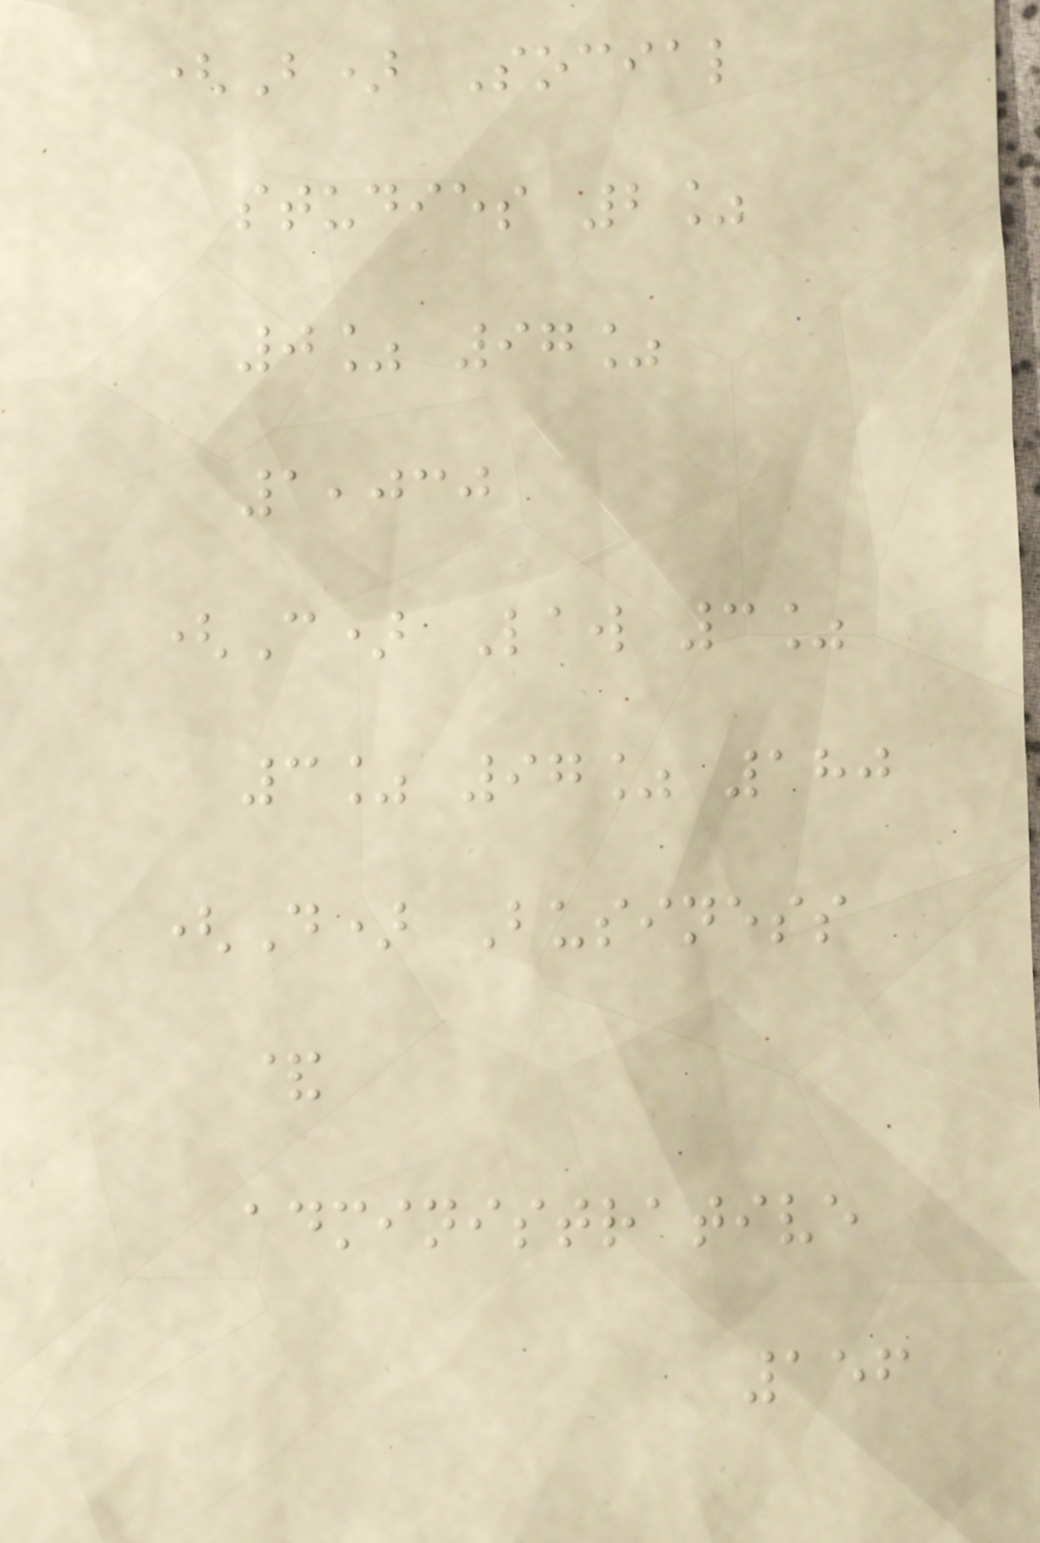(B) Social
studies 2%
0% 97%
1,030
(C) Law 3%
3% 97% 180
(D) Business
&
administrative
156
